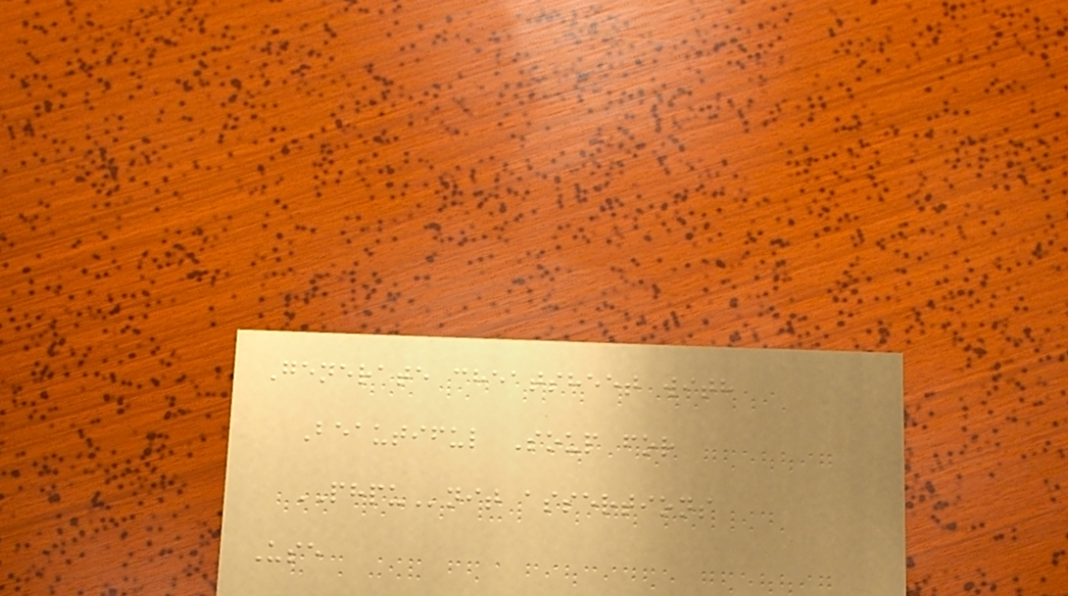Generate cheatsheet with
Beautiful Soup for
PHPUnit assertions
Use
